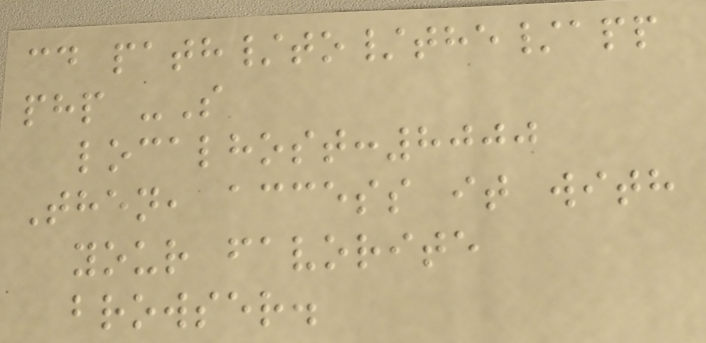cd path/to/the/app
php -S
localhost:8000
Then, access it with
your favorite
browser.
